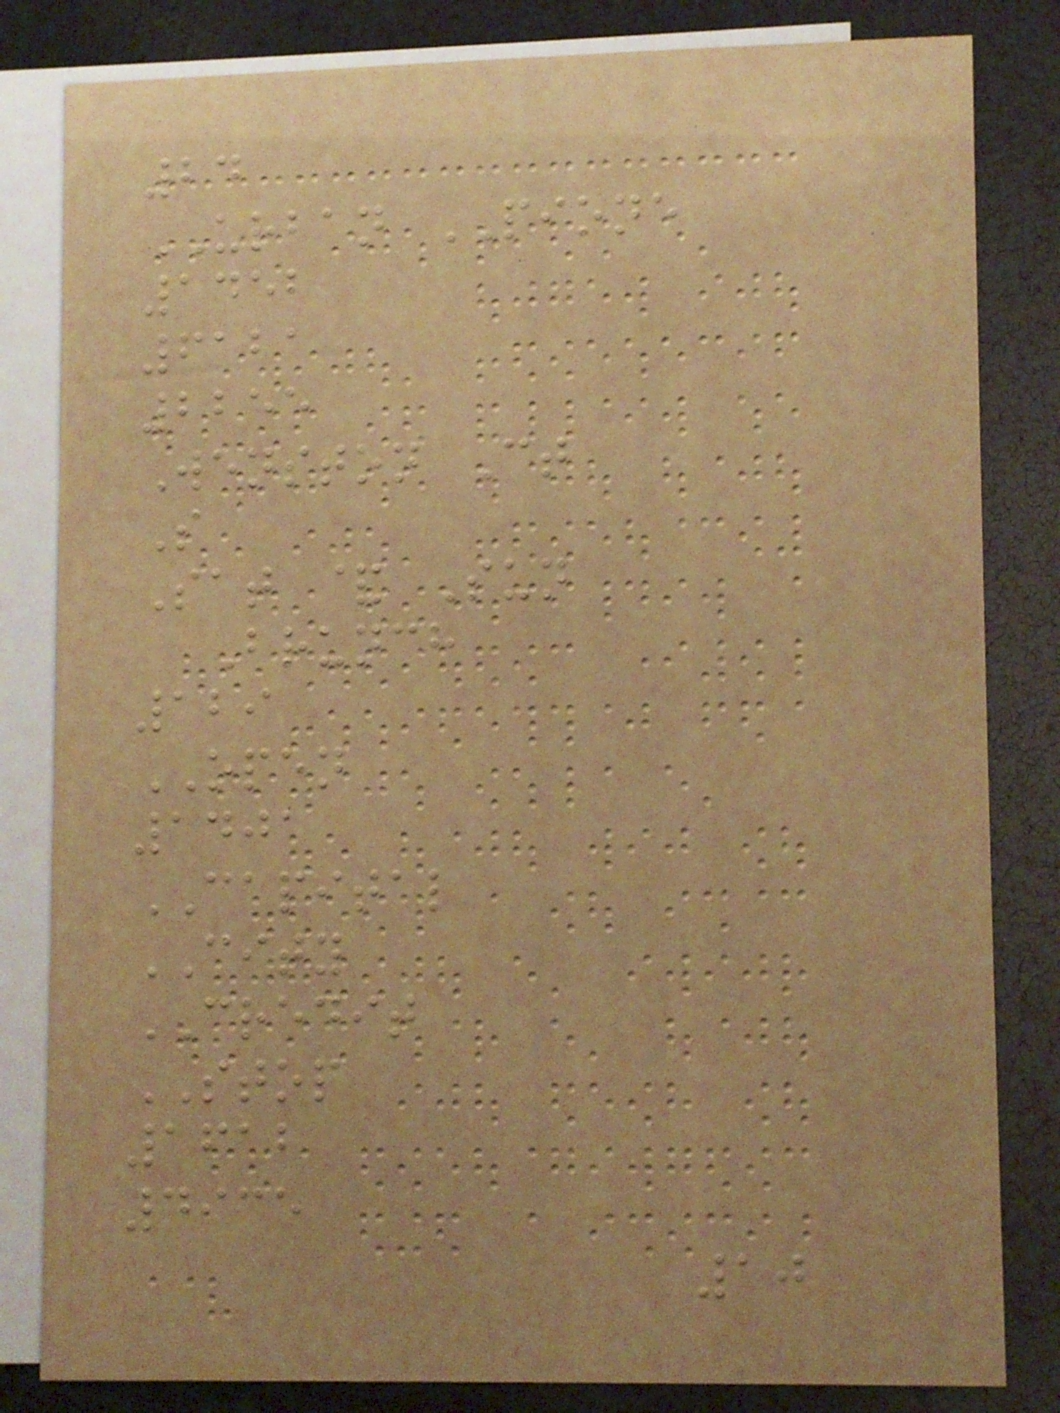24
URBAN PIONE
1452
6121
2255
Wenston Ct
S
Sat & Sun
Brunch
129
OPEN
1401
CAPITAL
CITY
CREDIT
STOP
1612
4935
10
